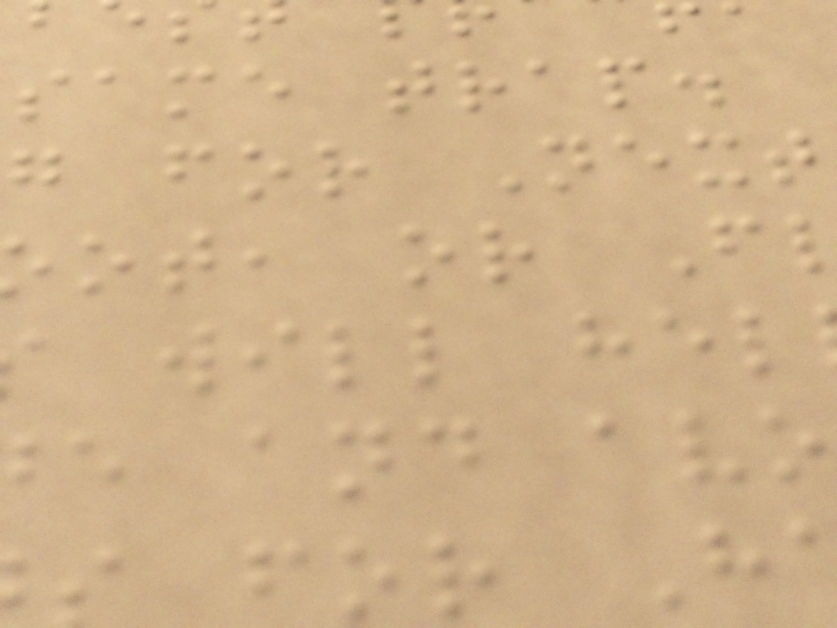same trap.
g for Next
ot, or F
for H
